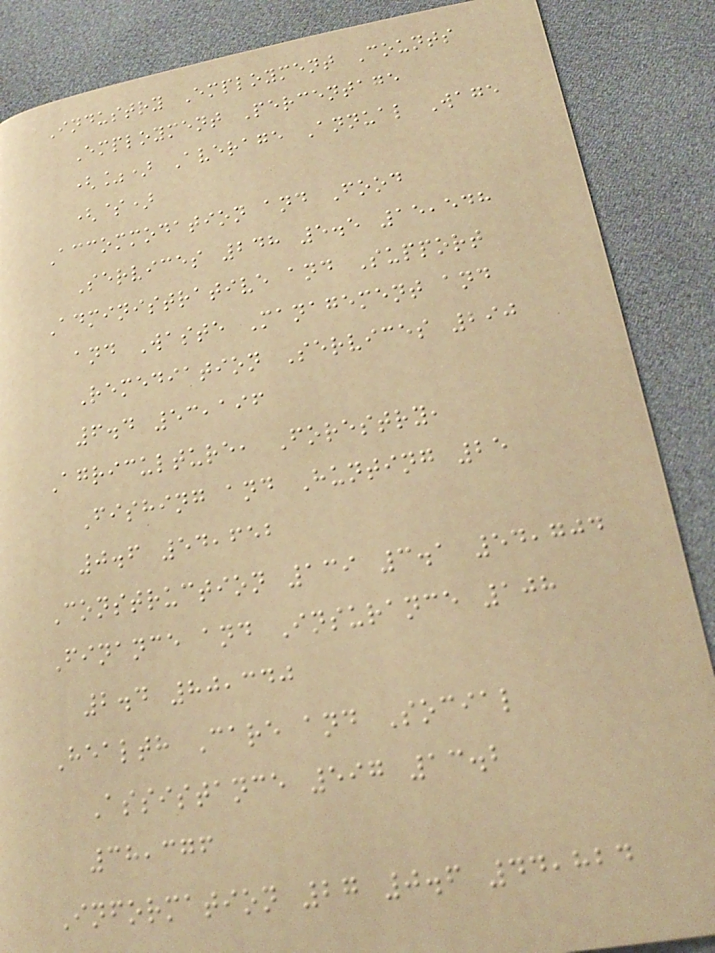Industry Employment Counts
Employment Percentage
(%) Average Annual Wage
($)
Accommodation and Food
Services 248 5.5 15,548
Administrative and Support
and Waste Management and
Remediation Services 290
6.4 53,196
Agriculture, Forestry,
Fishing and Hunting 25
0.6 54,652
Construction 139 3.1 54,704
Finance and Insurance 108
2.4 80,340
Health Care and Social
Assistance 597 13.2
38,376
Information 27 0.6 44,824
